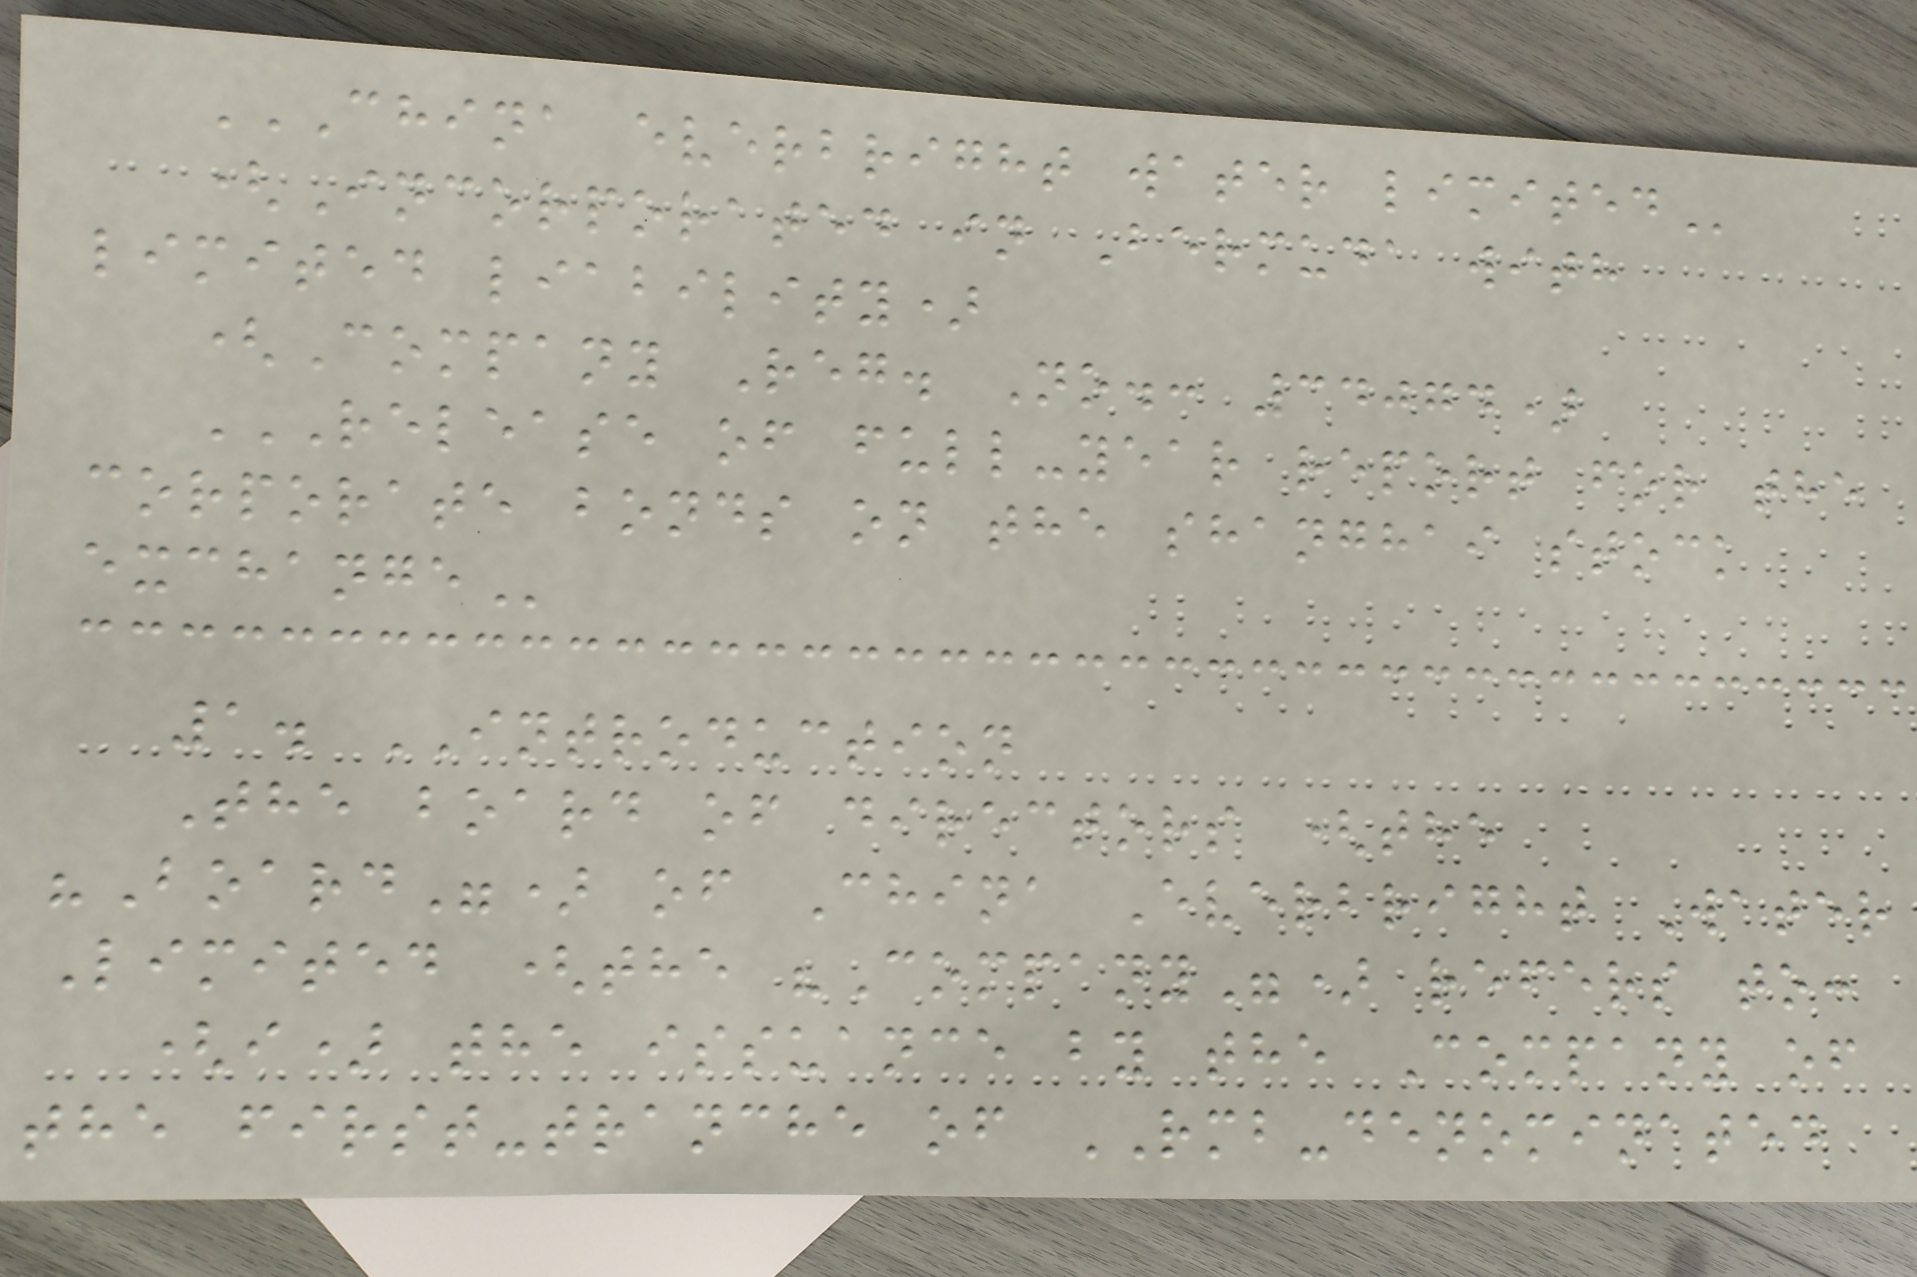CHINA EVERBRIGHT WATER LIMITED
(Incorporated in Bermuda with
limited liability)
(Company Reg. No.: 34074)
RELEASE OF FULL-YEAR REPORT FOR THE
CORPORATE BONDS ON THE SHANGHAI STOCK
EXCHANGE
1. INTRODUCTION
The board of directors (the
"Board") of China Everbright Water
Limited (the "Company") refers to:
(i) the issuance by the Company of
the first-tranche of RMB-denominated
